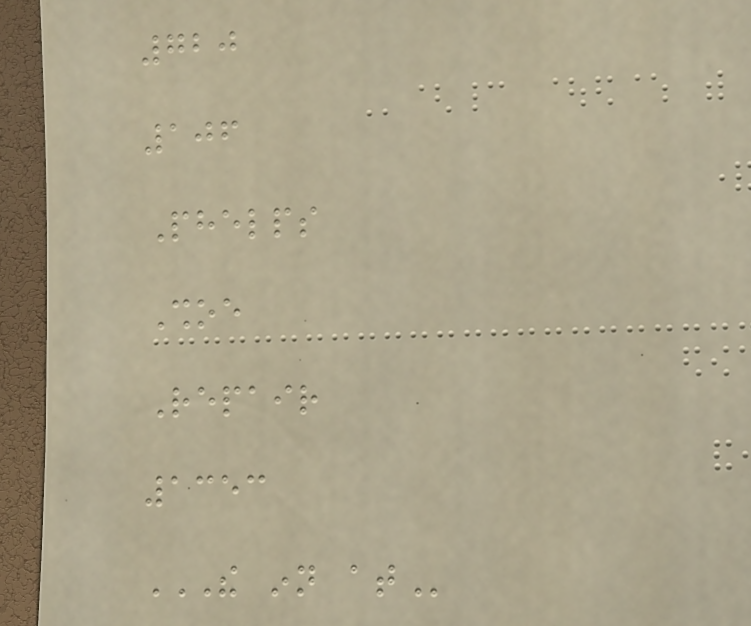720
106
Phelps
Shoe
Repair
1353
THE INN AT
